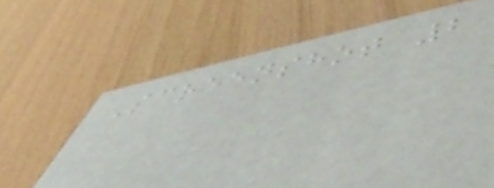Screenshot 2
